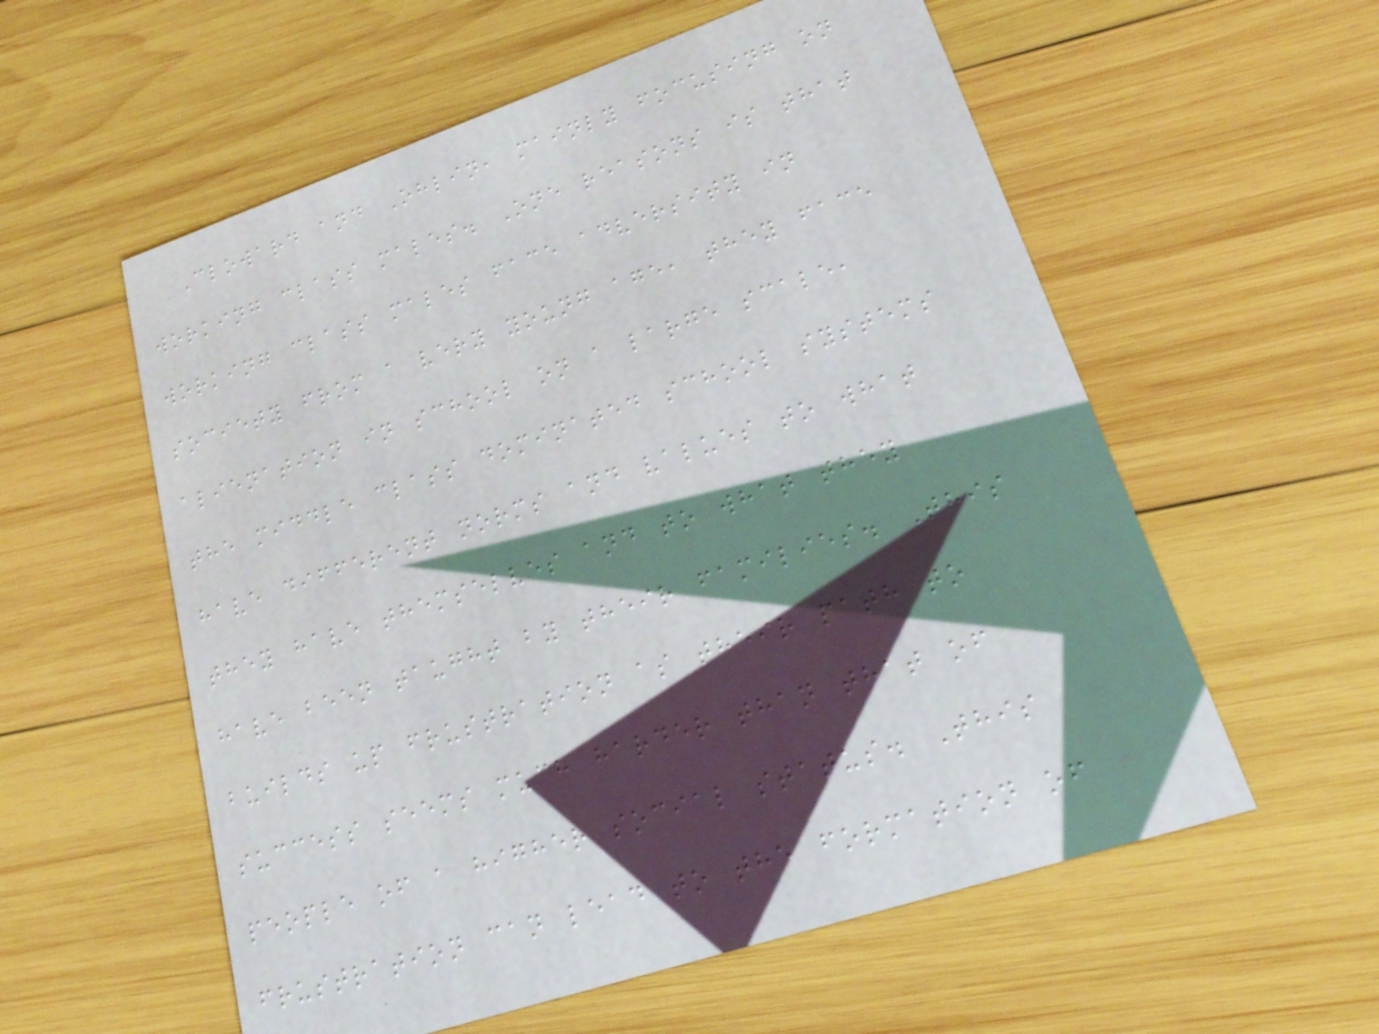Cloward and Ohlin, mainly focusing on
working class males. One reasons is that
working class males face adversity in
society from a very young age, they face
alienation in school on a large scale,
the middle class dominated school systems
have different norms and values to what
they have themselves and to what they
have been taught by their families. This
builds up frustration as their path to
success seems much harder than that of
people of a higher social status. This
frustration can lead to the formation of
